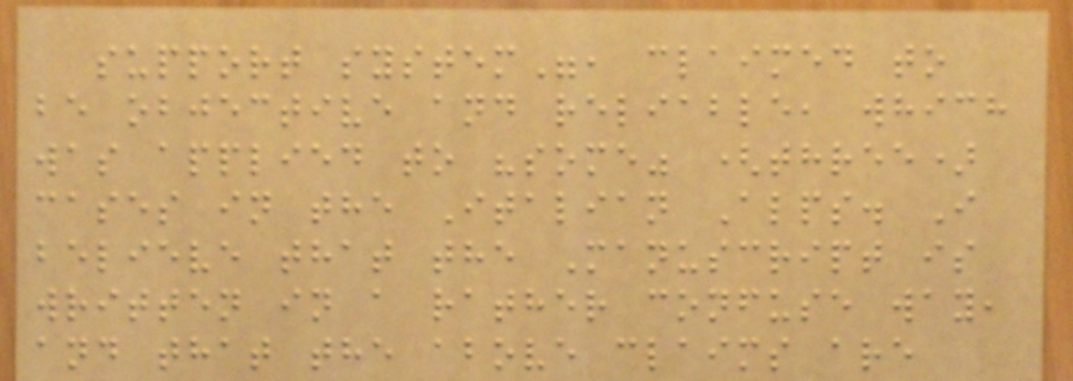support system", claimed to
be objective and reliable, which
was applied to "some" (three)
cases in the Italian Alps. I
believe that the Manuscript is
written in a rather confuse way,
and that the above claims are
